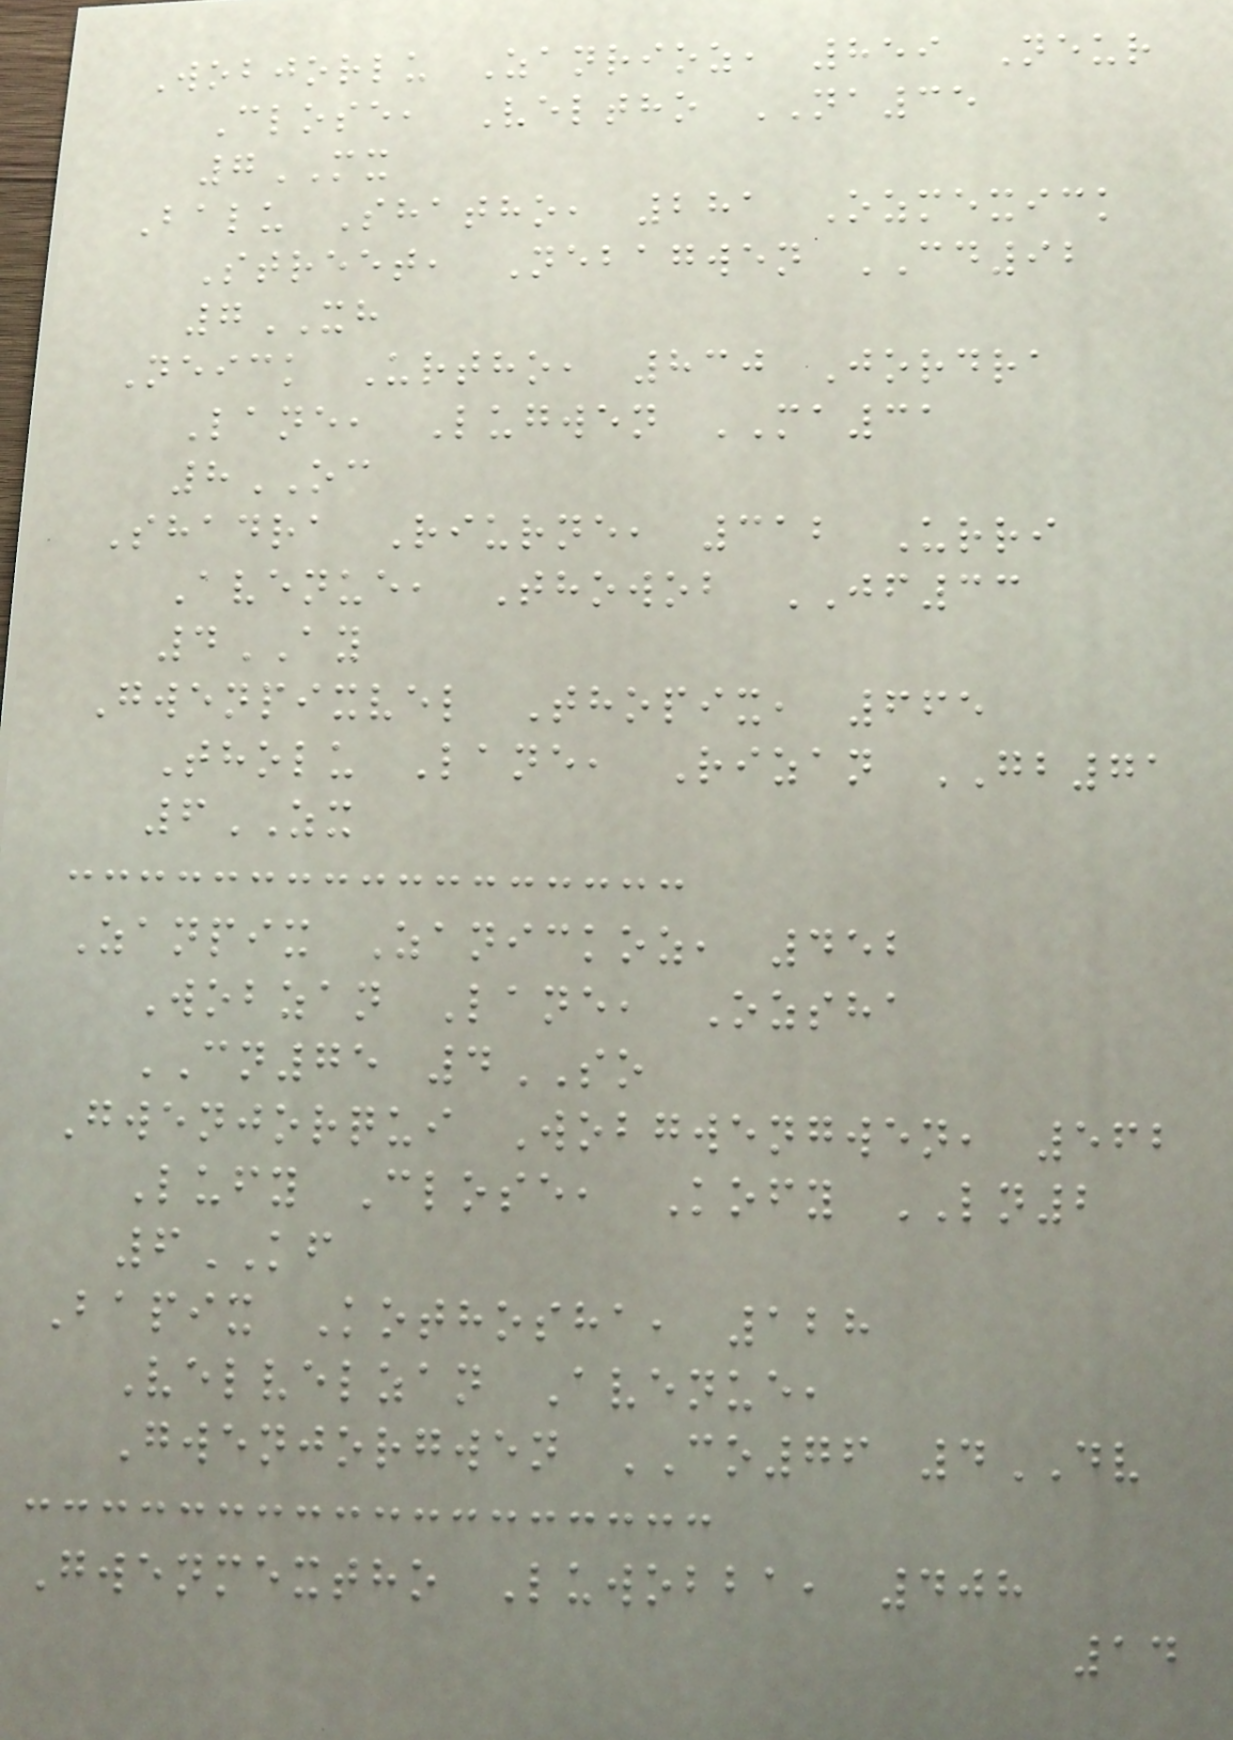Wobjorlu Zanrioz, 859 Neur
Close, Veltho NA35
7MX
Balu Shatho, 281 Ozmexick
Street, Nebagwen CD92
7XH
Neick Urtho, 830 Jordra
Lane, Lugwen MA31
8OC
Shadra Riurne, 312 Urri
Avenue, Thowob JF33
4AY
Gwenpixvel Thopix, 665
Tholu Lane, Rizan GB71
6ZX
Zanpix Zanickoz, 452
Wobzan Lane, Ozsha
CN75 4SO
Gwenjorqui Wobgwengwen, 562
Lufy Close, Kofy LN2
6KF
Bapix Kothosha, 128
Velvelzan Avenue,
Gwenjorgwen CO76 4DV
Gwenmextho Luwobba, 408
14
